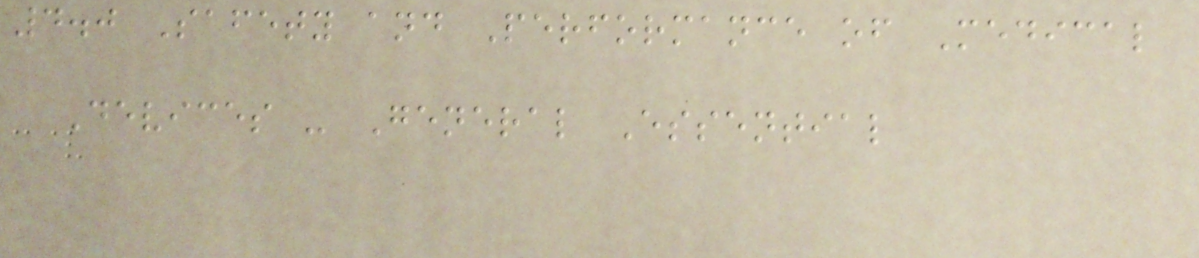4.0 Safety and Performance of Medical
Devices - General Essential
